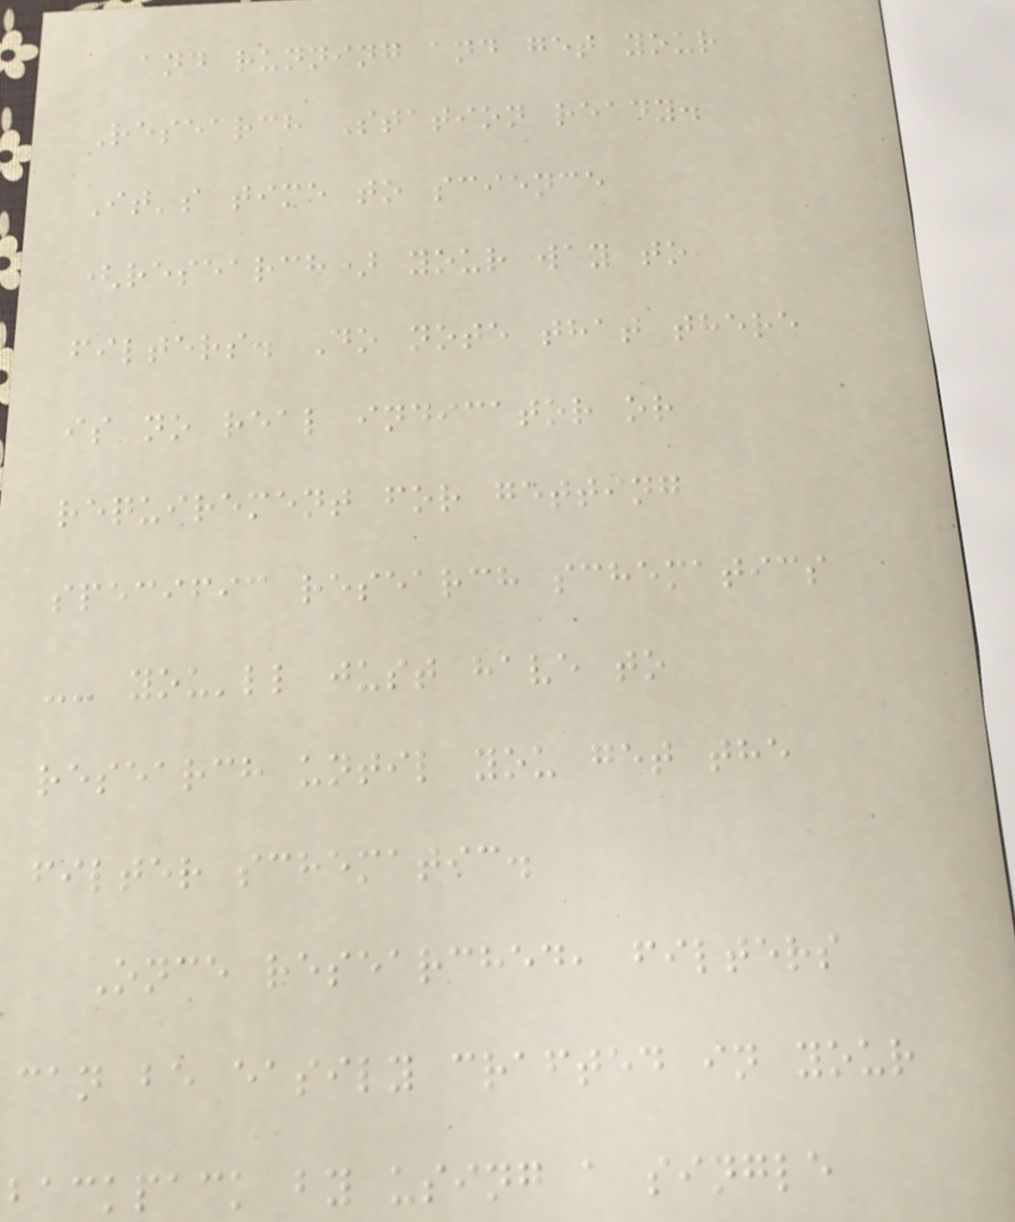and running and get your
Research Station ready.
It's time to science
(research) your way to
filters. Do note that there
is no real indicator or
requirement for getting
specific research schematics
-- you'll just have to
research until you get the
filter schematic.
Once researched, filters
can be easily crafted in your
backpack by using a single
